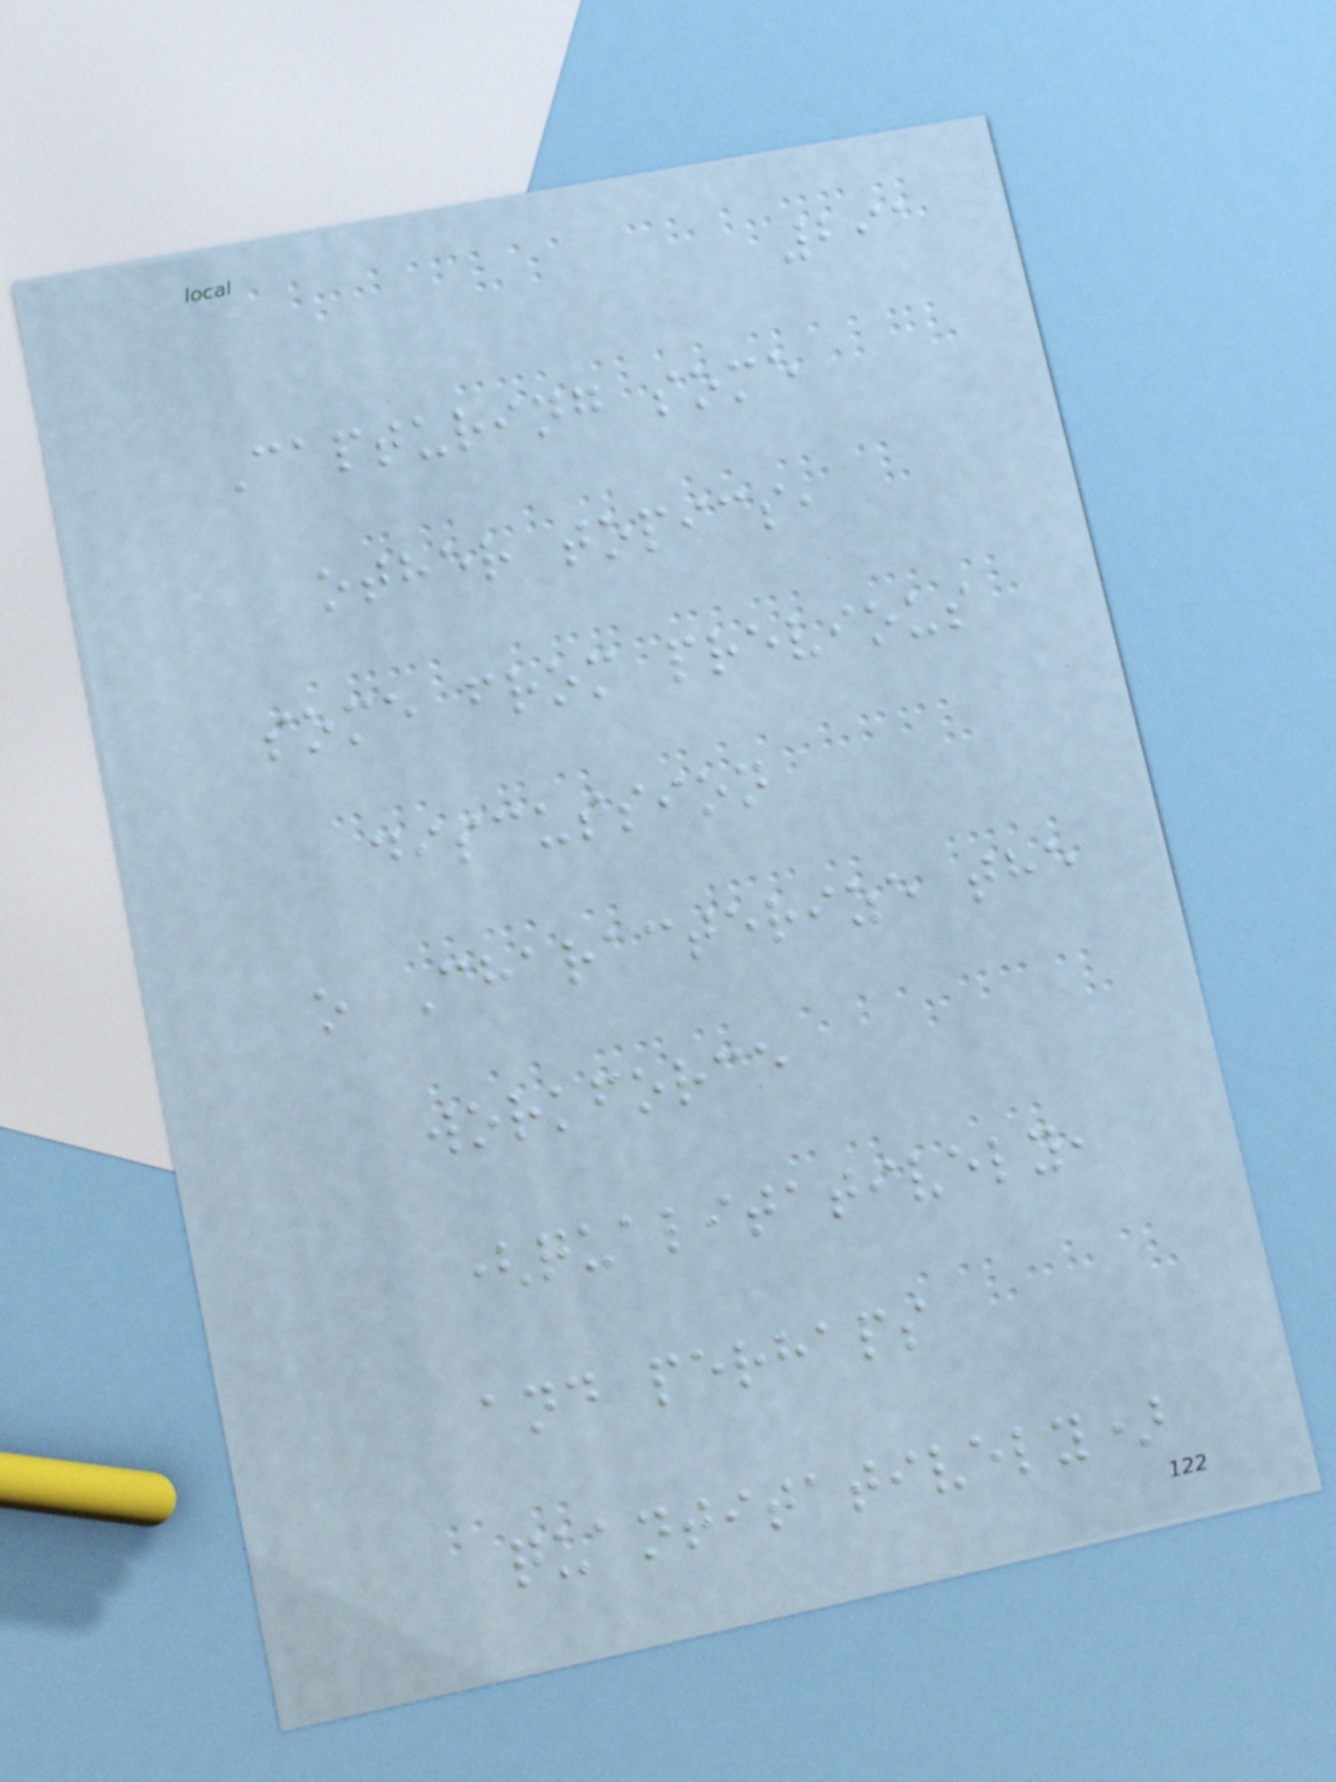291
Capturing some
other topics,
some from previous
discussion
o Characterize the
workforce
(qualitatively,
and perhaps
quantitatively)
